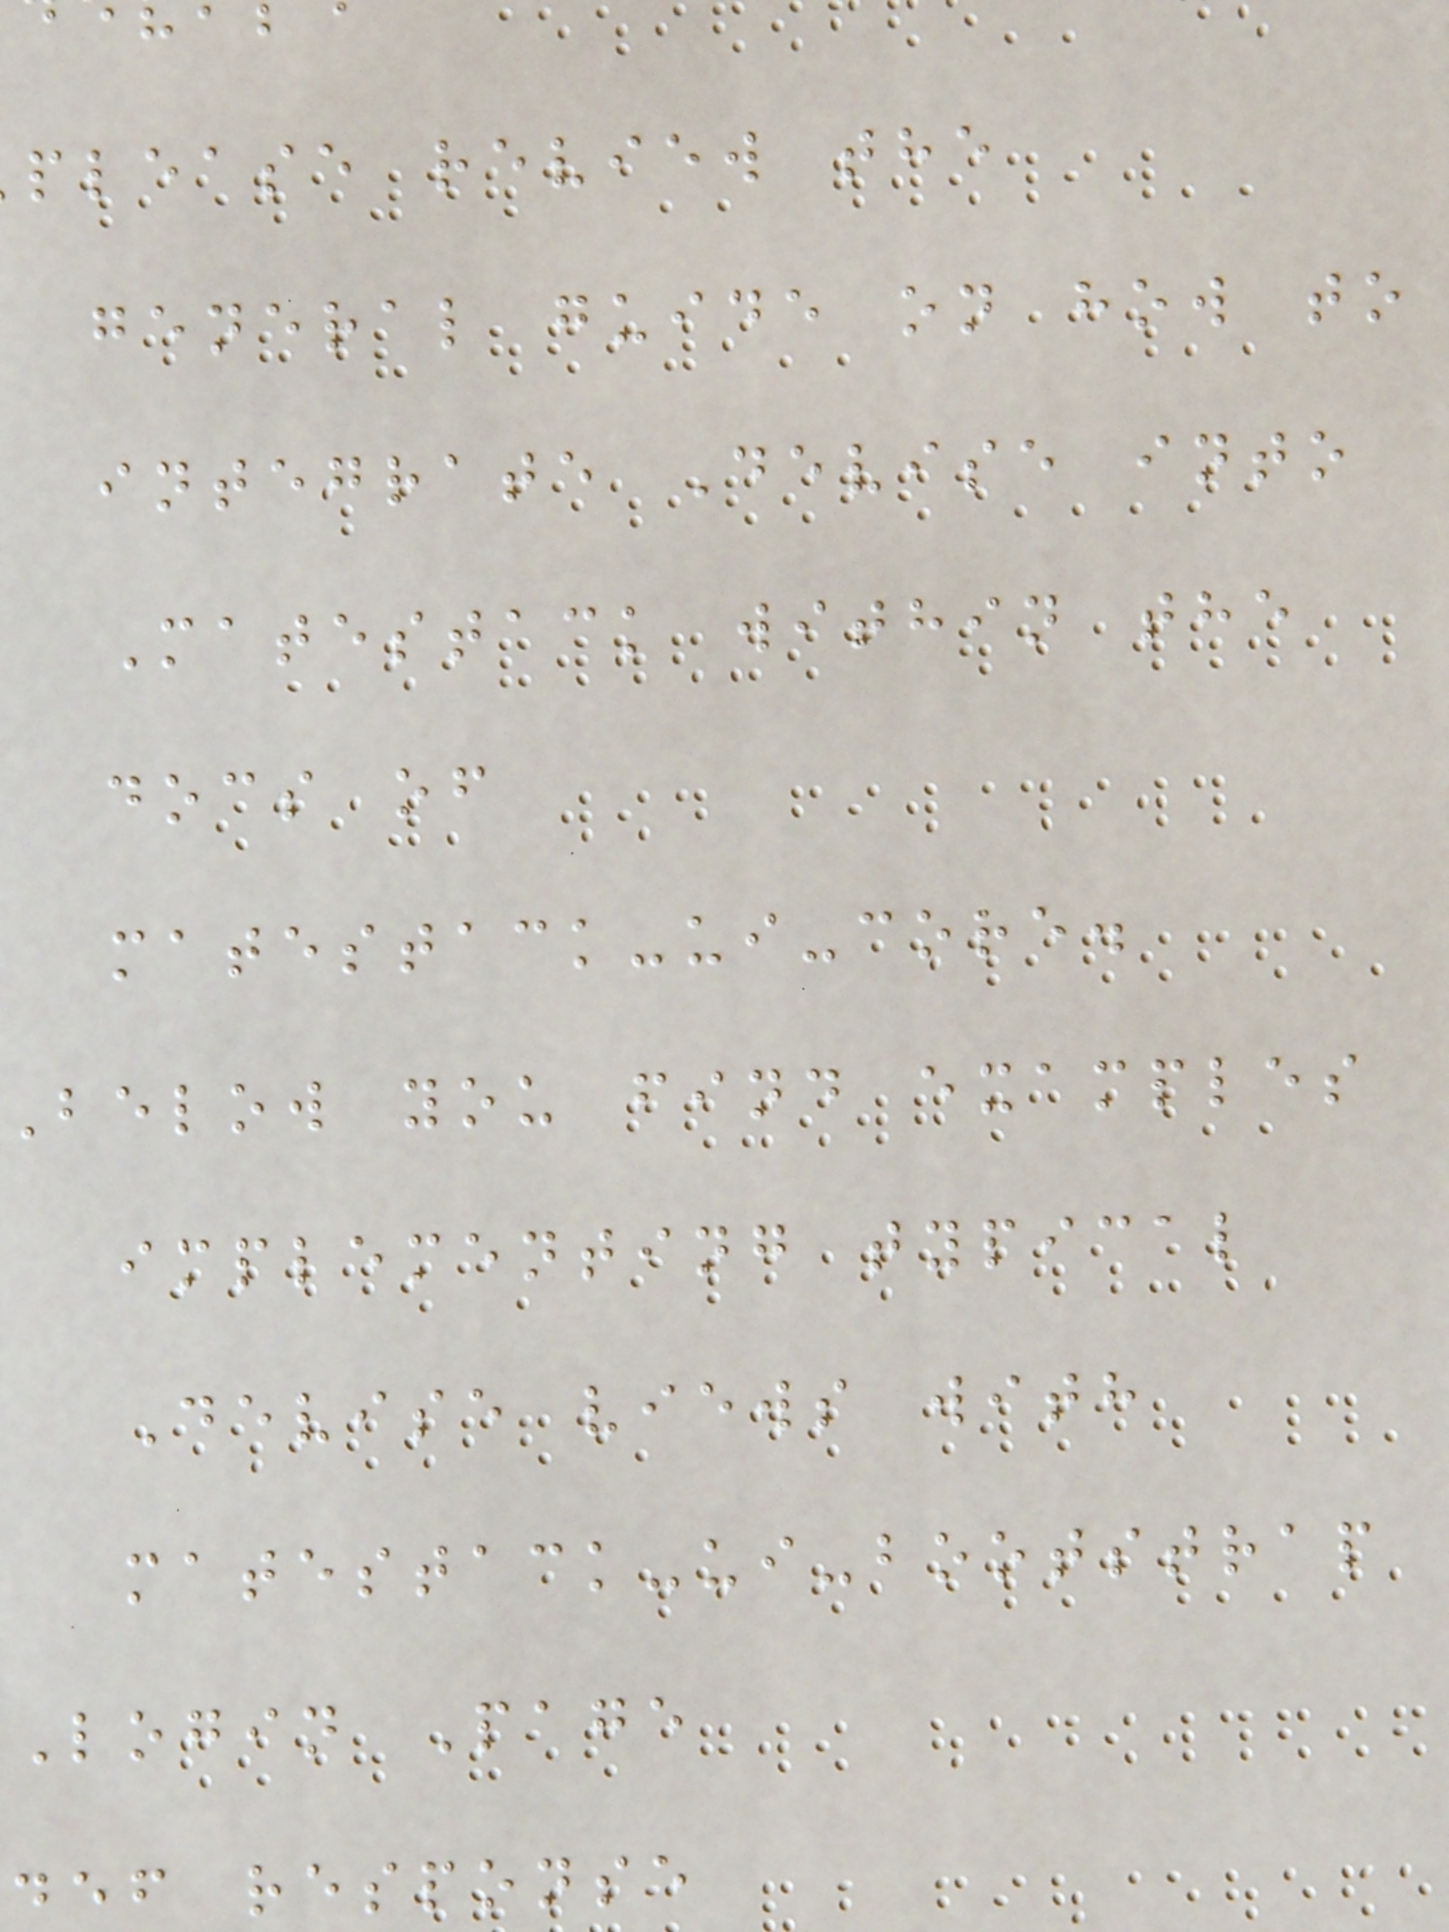please review the
general guide on how to
integrate Devise into
Matestack within the
docs of
matestack-ui-core.
below you find examples
implementing typical
Devise views with
matestack-ui-bootstrap
Login Page
def response
